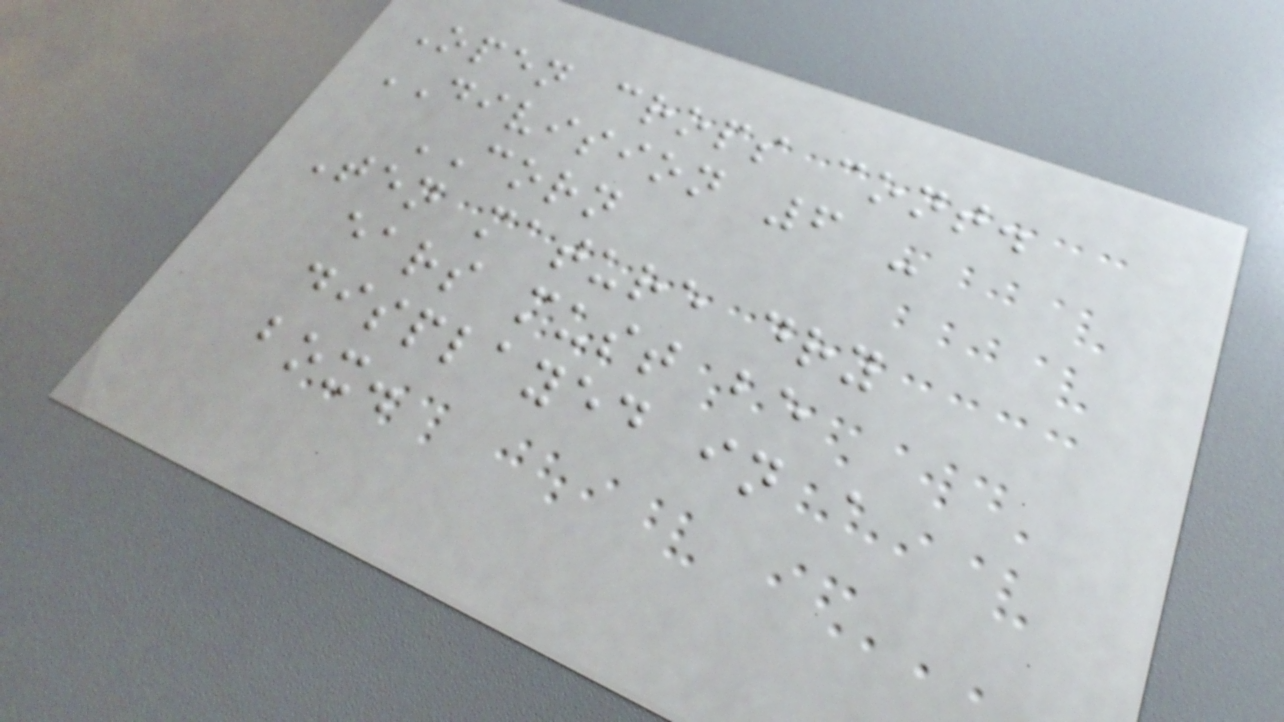Open crops cont.
DIVISION 6 -
CORN
Ten mature dry
ears must be
displayed in a
box.
